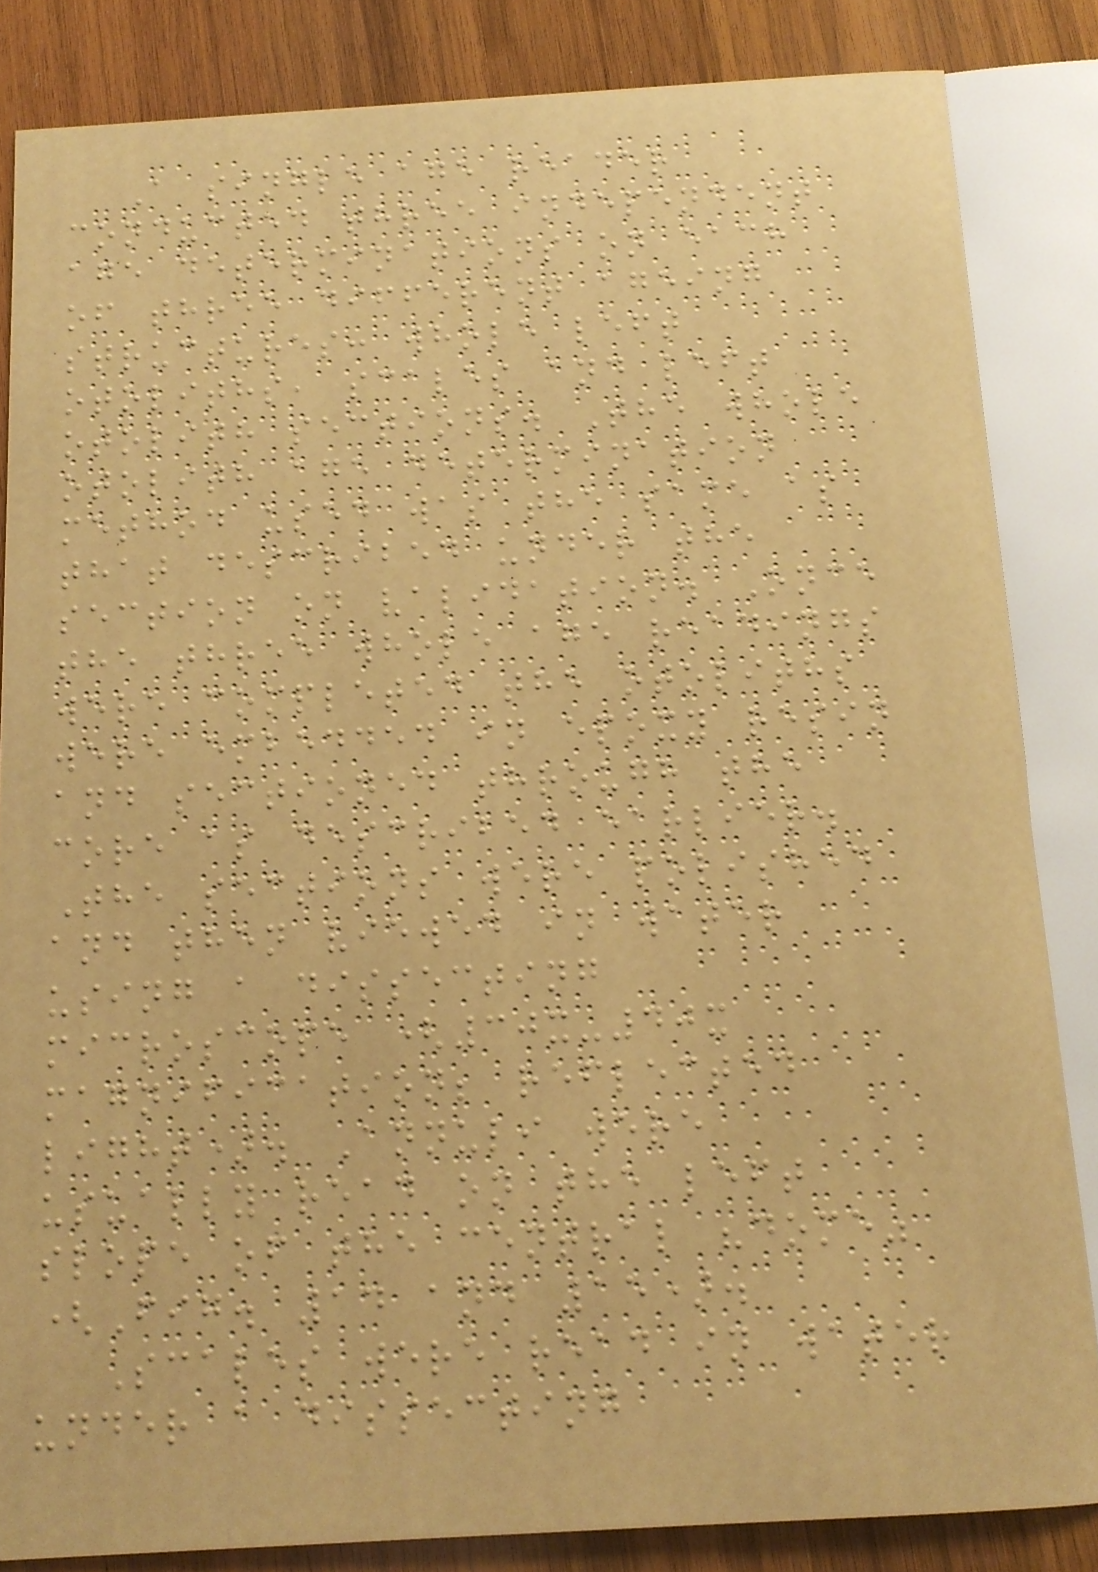A single age reader
conducted three independent
age determinations on each
of three different ageing
structures: whole left
otoliths, scales and left
otolith sections. The whole
otolith age determination
method used was the same as
that described under the
section on validation. Once
the three whole age readings
were completed the otoliths
were embedded in epoxy resin
and sectioned through the
core as described earlier.
The sections were polished
and then viewed in water
using a dissecting
microscope (30x-40x
magnification; reflected
light). Annuli were
usually read on the left
slope of the central "dome"
(Fig. 14 and 15).
Scales were read in water
under a dissecting
